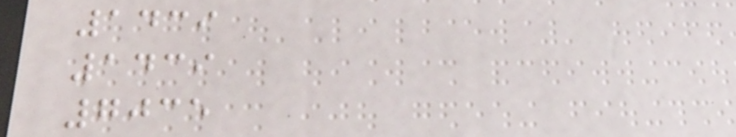1439
1439
7035
